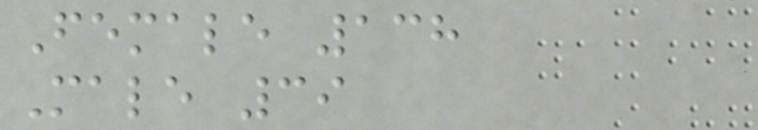Female 138
Male 39
